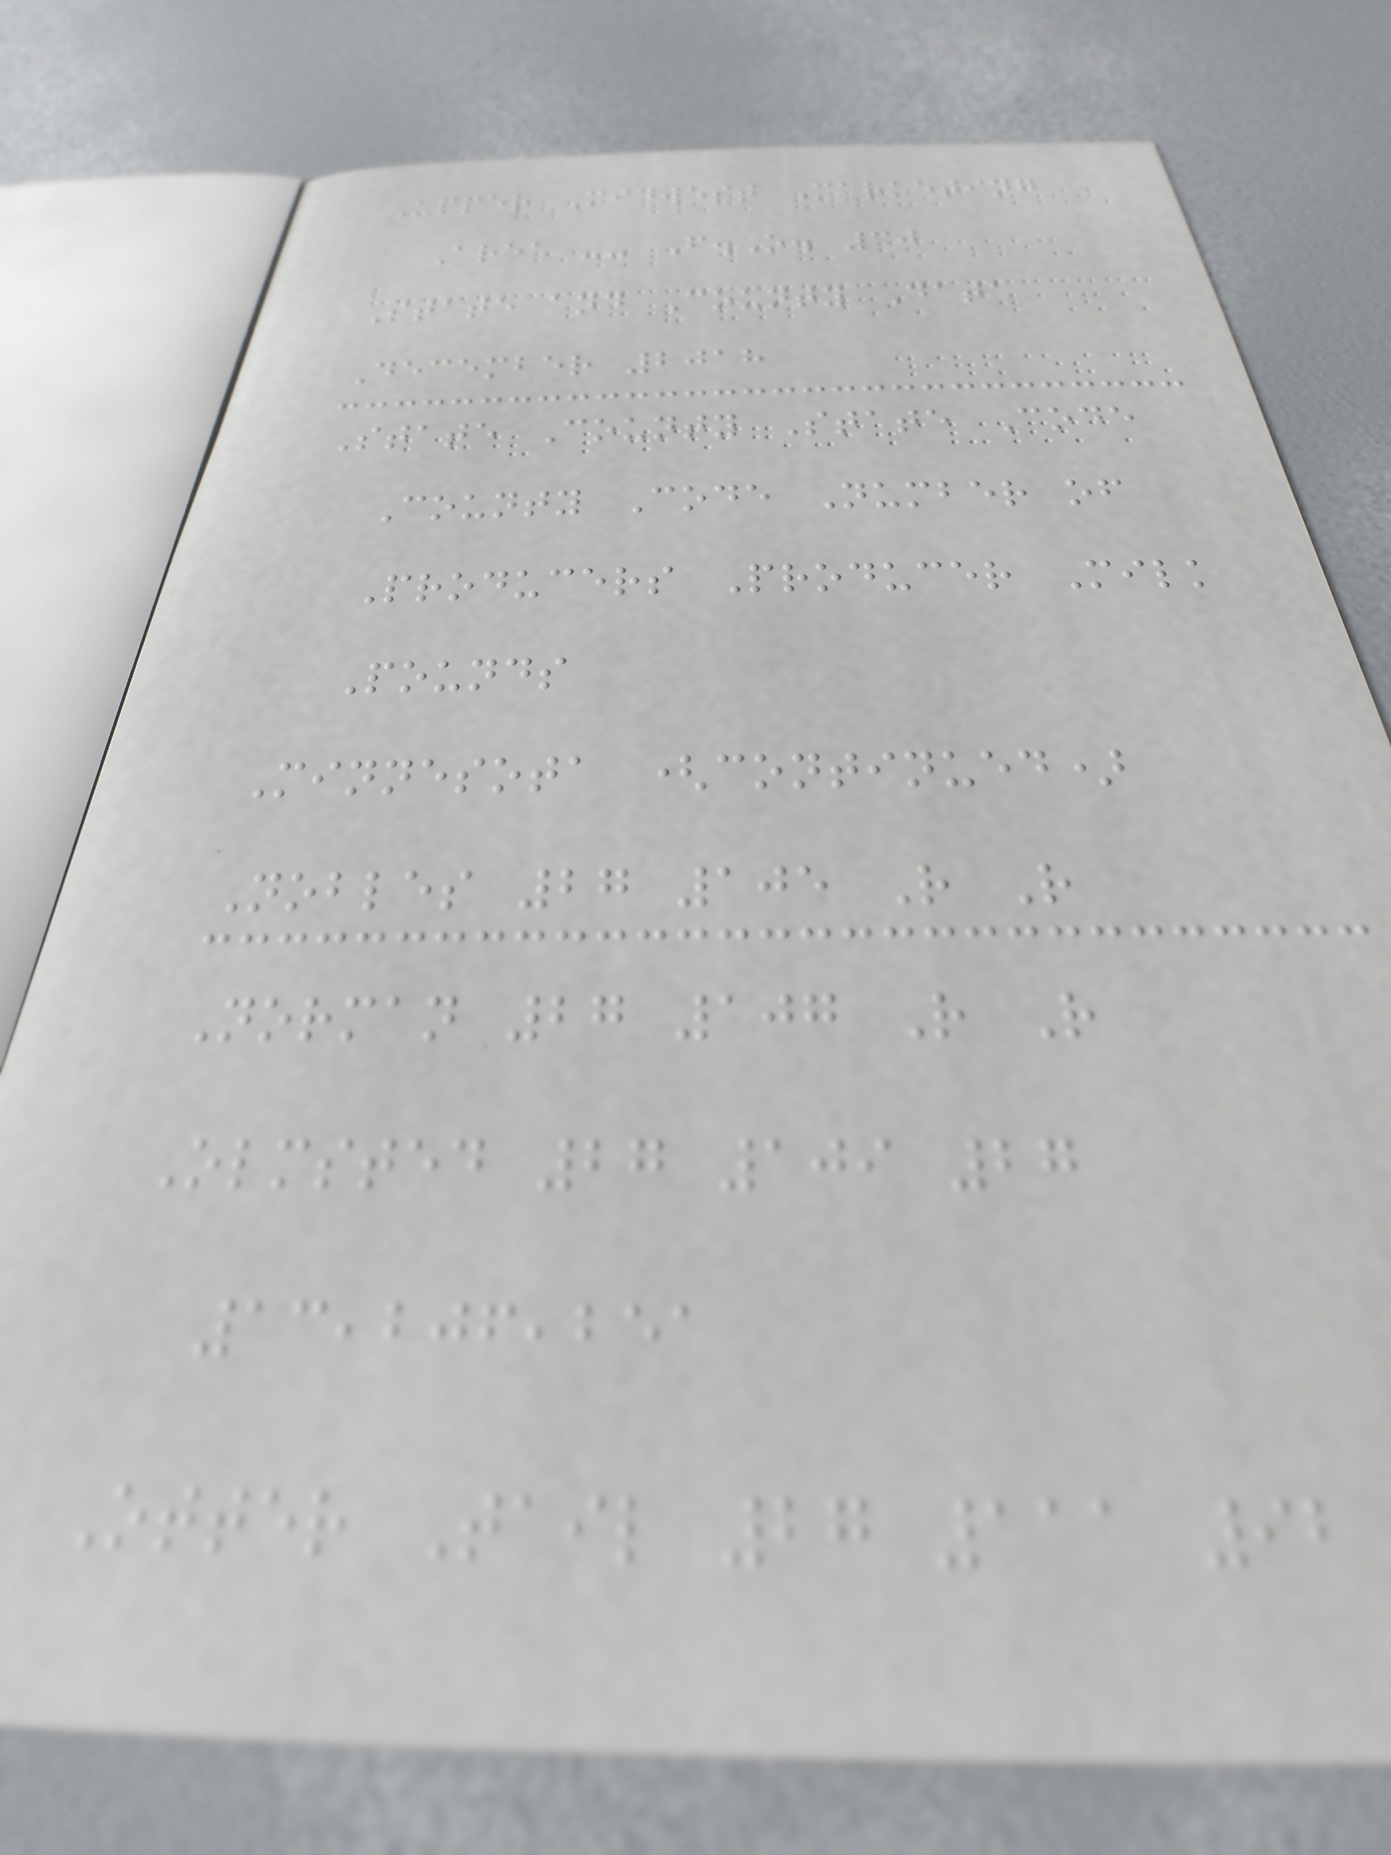Upper Midwest Marketing
Area -- F.O. 30
State and County Data
December 2018
State County State Code
County Code Number of
Producers Producer Milk
Pounds
Minnesota (continued)
Nobles 27 105 R R
Norman 27 107 R R
Olmsted 27 109 27
13,206,251
Otter Tail 27 111 92
